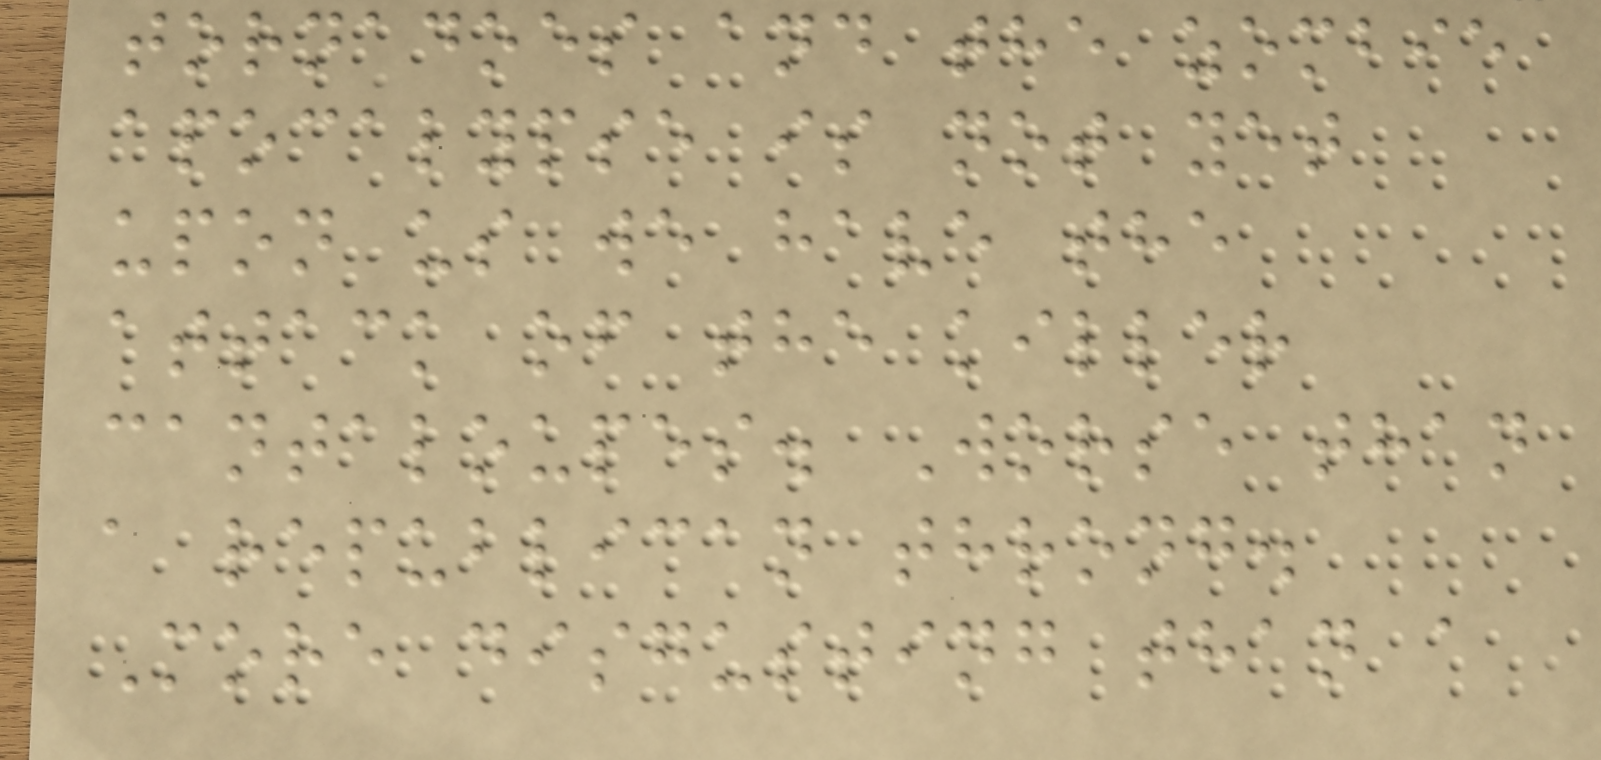tornadoes and the zombie
apocalypse is not yet
upon us we have the
attack of the killer
cantaloupes. Worse than
a republican throng.
More disgusting than a
